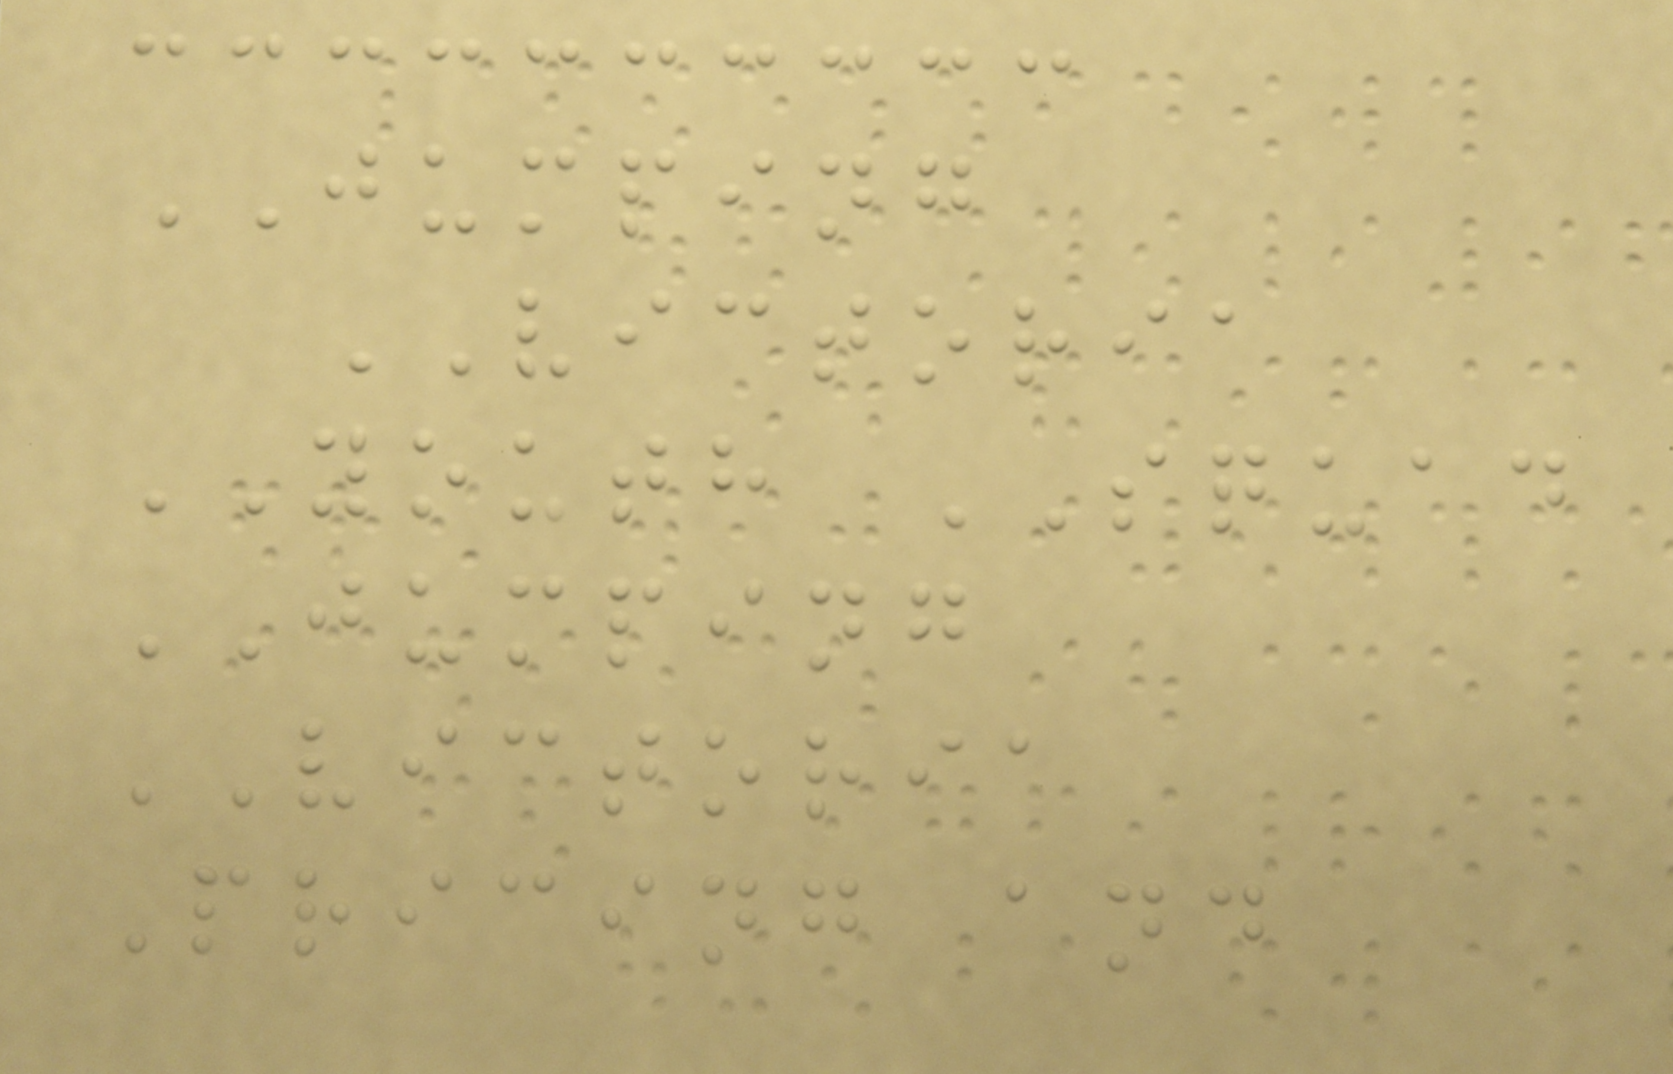JUMPING
VICTORIA
YOUTH SQUAD
JUMPING
VICTORIA
Pricing and
